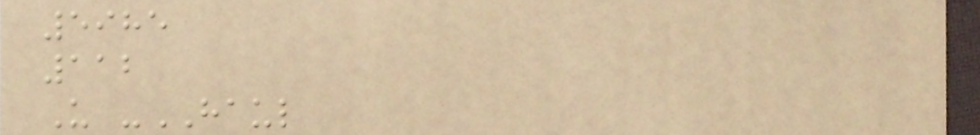5985
112
U -HAUL
